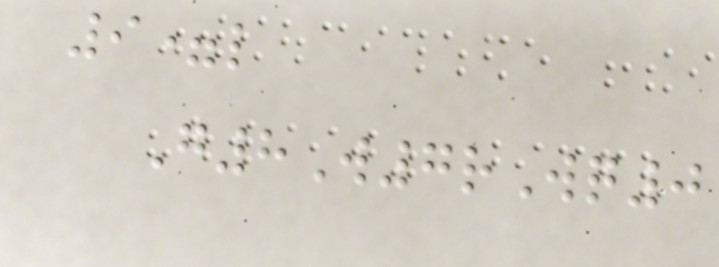9=l
G8W7rWq0
